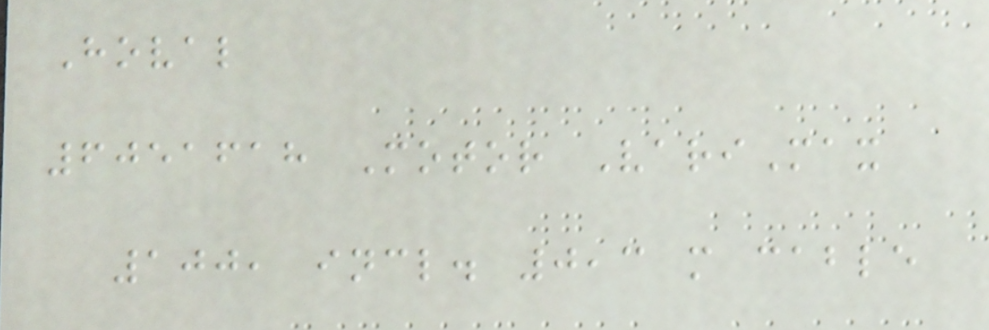Hoval
6051618 Motor VariMax
100, incl. 0,3 m cable
